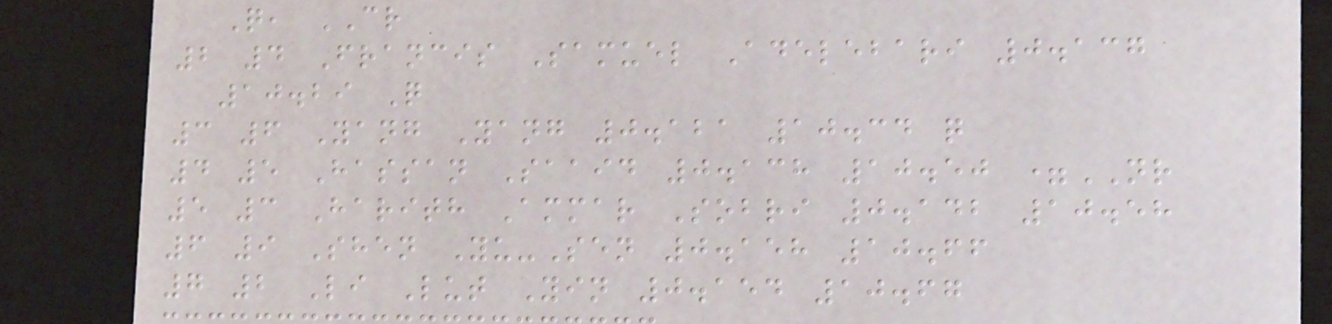Q, CR
2 4 Francis Samuel Adelebari 0.137
10.29 Q
3 6 Yang Yang 0.121 10.34 q
4 5 Hassan Saaid 0.138 10.50 =NR
5 3 Harith Ammar Sobri 0.142 10.58
6 9 Shen Yu-Sen 0.158 10.66
7 2 Li Lut Yin 0.154 10.67
